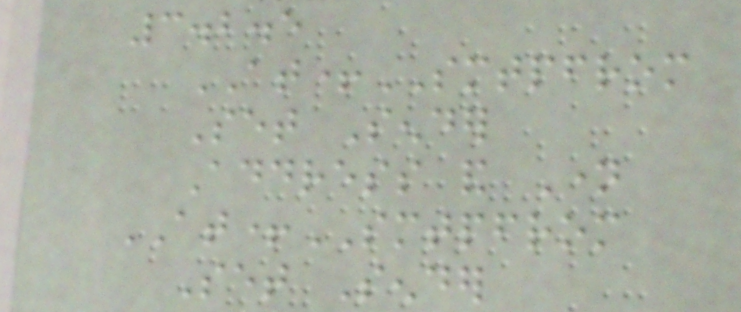3.2.5
AT+SMTPFROM
Set Sender
Address and Name
AT+SMTPFROM
Set Sender
